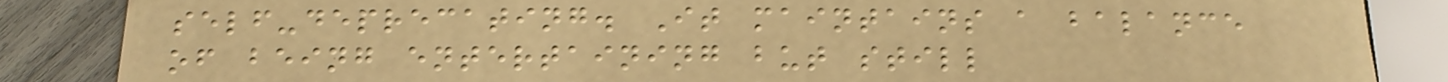self-deprecating. It maintains a balance
of being entertaining but still
